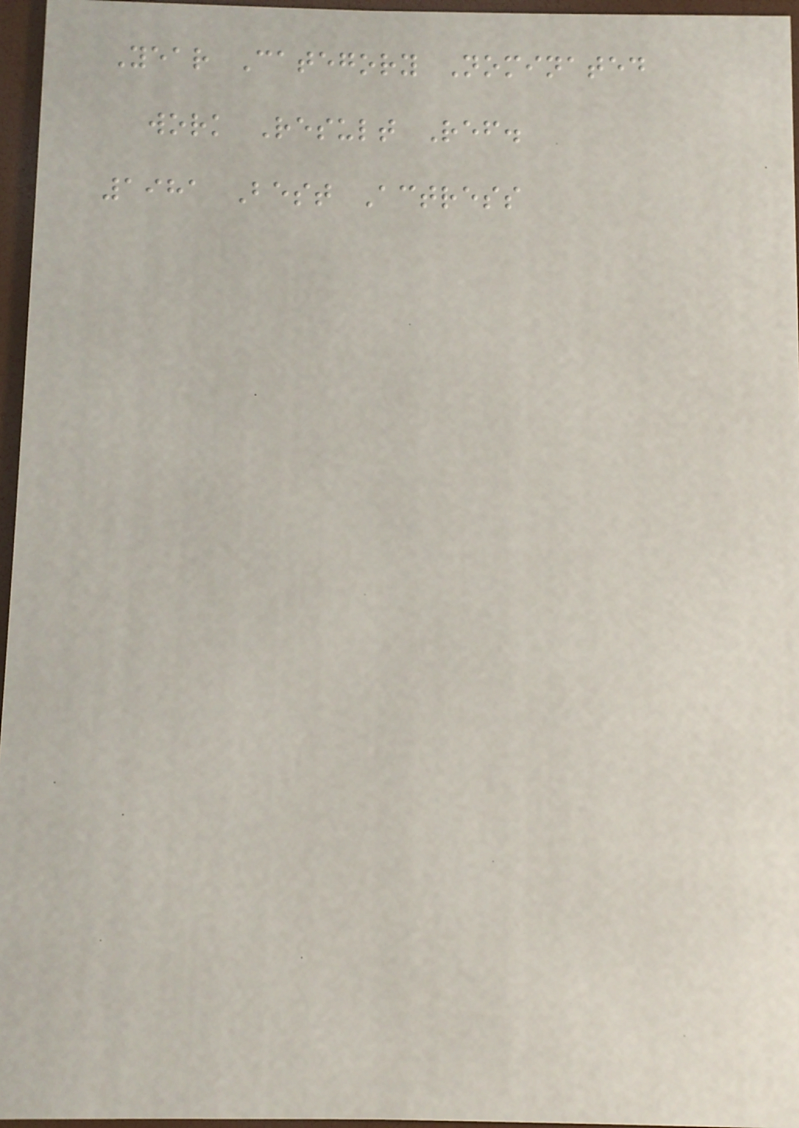Year Category Nominated
work Result Ref.
1981 Best Actress
